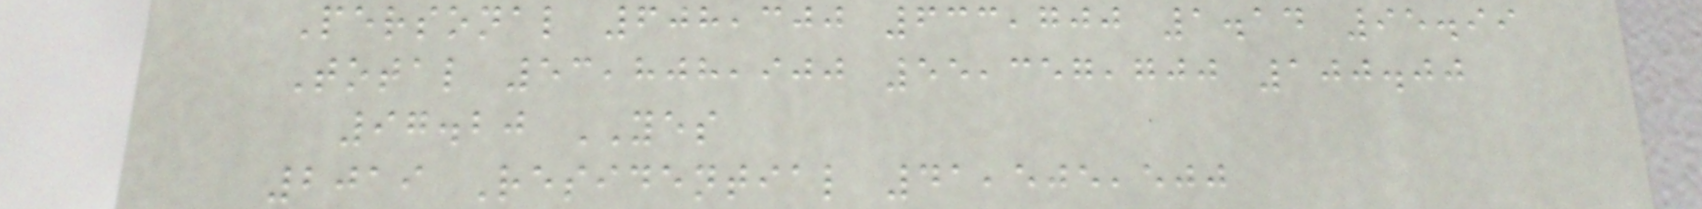Personal 608,300 633,700 1.14 95.99
Total 53,808,900 55,357,700 100.00
97.20 YES
2019 Residential 41,505,500
